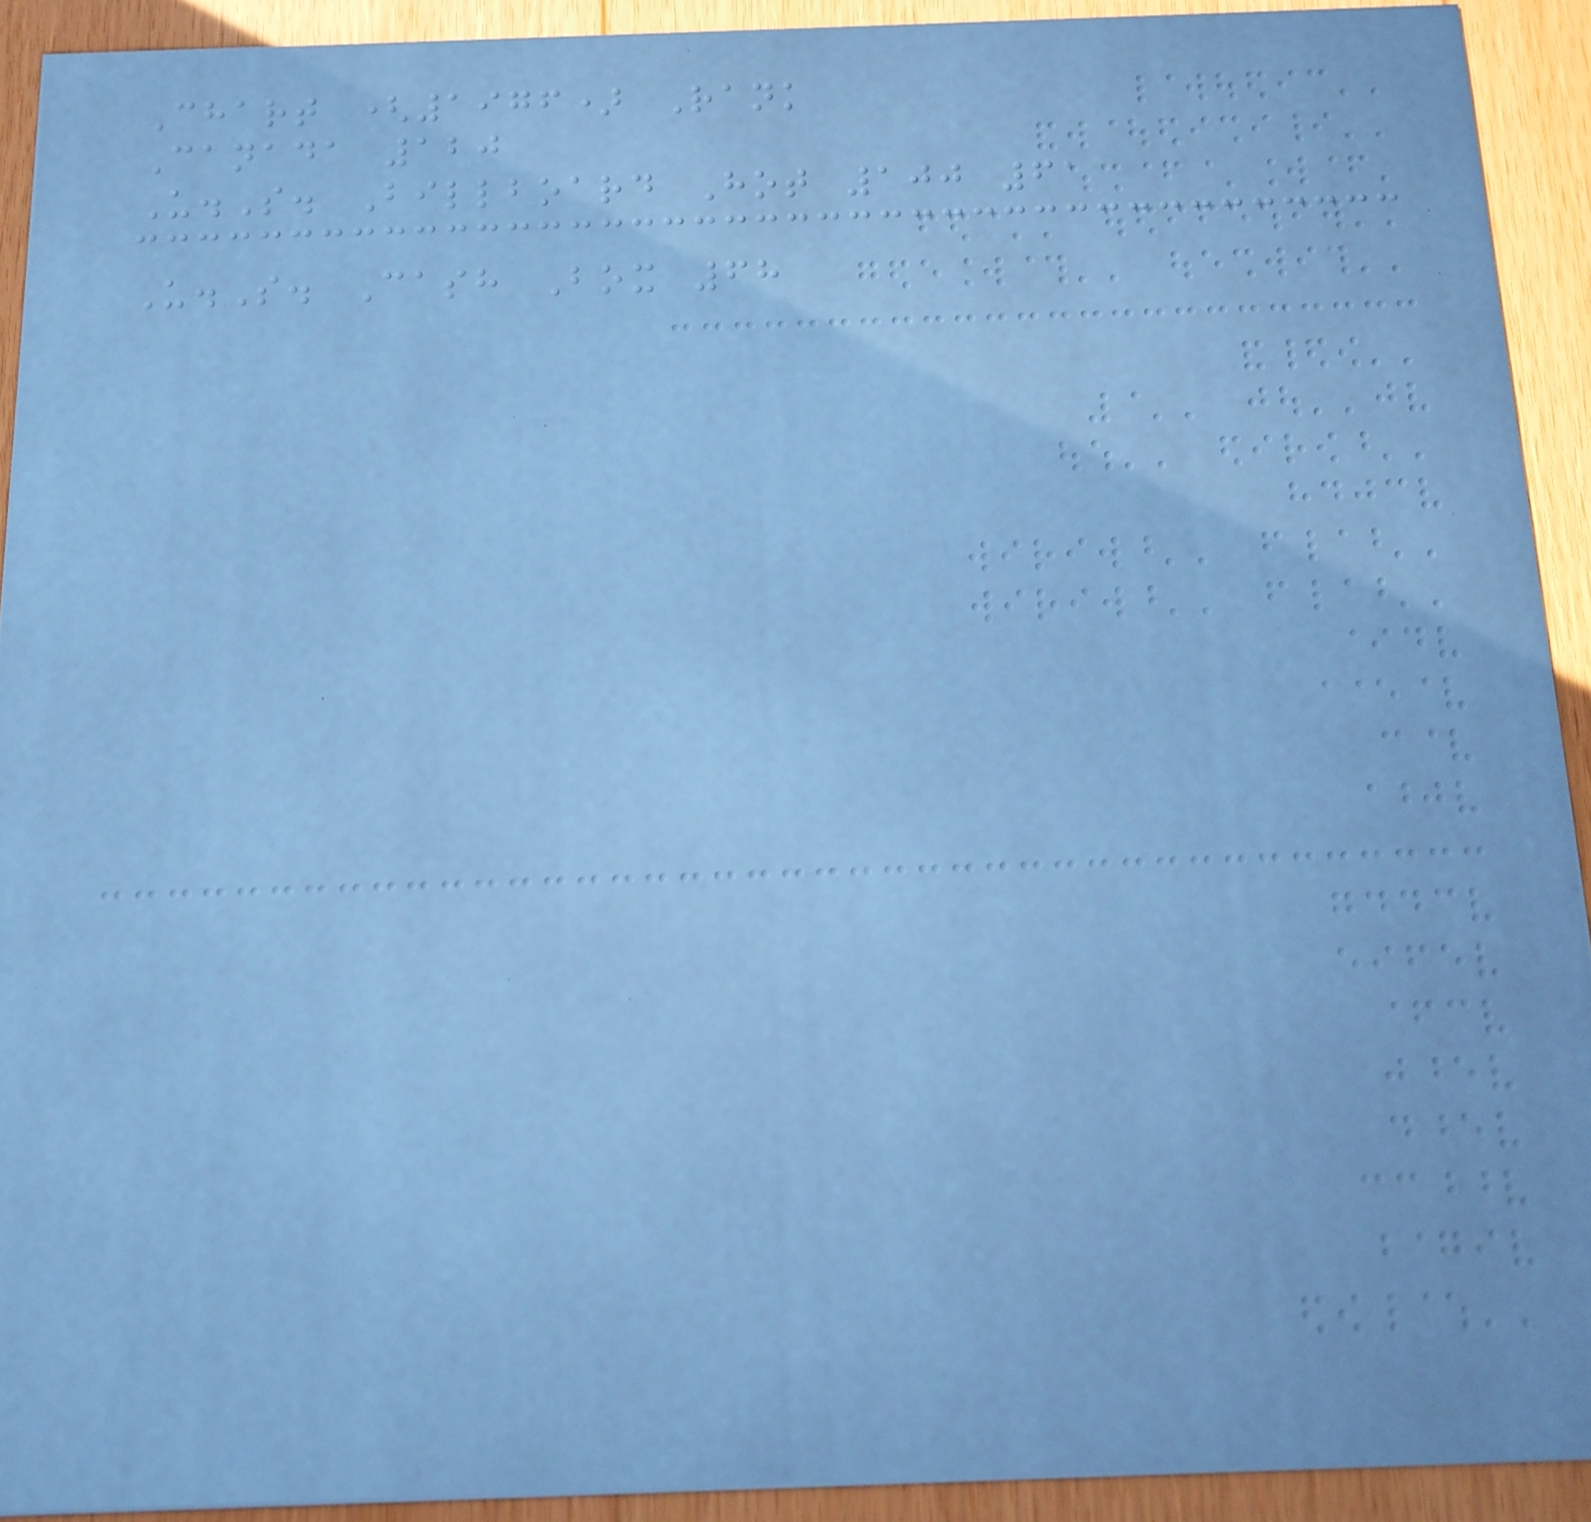Chart (1976) Rank
Canada 120
U.S. Billboard Hot 100 61
U.S. Cash Box 68
